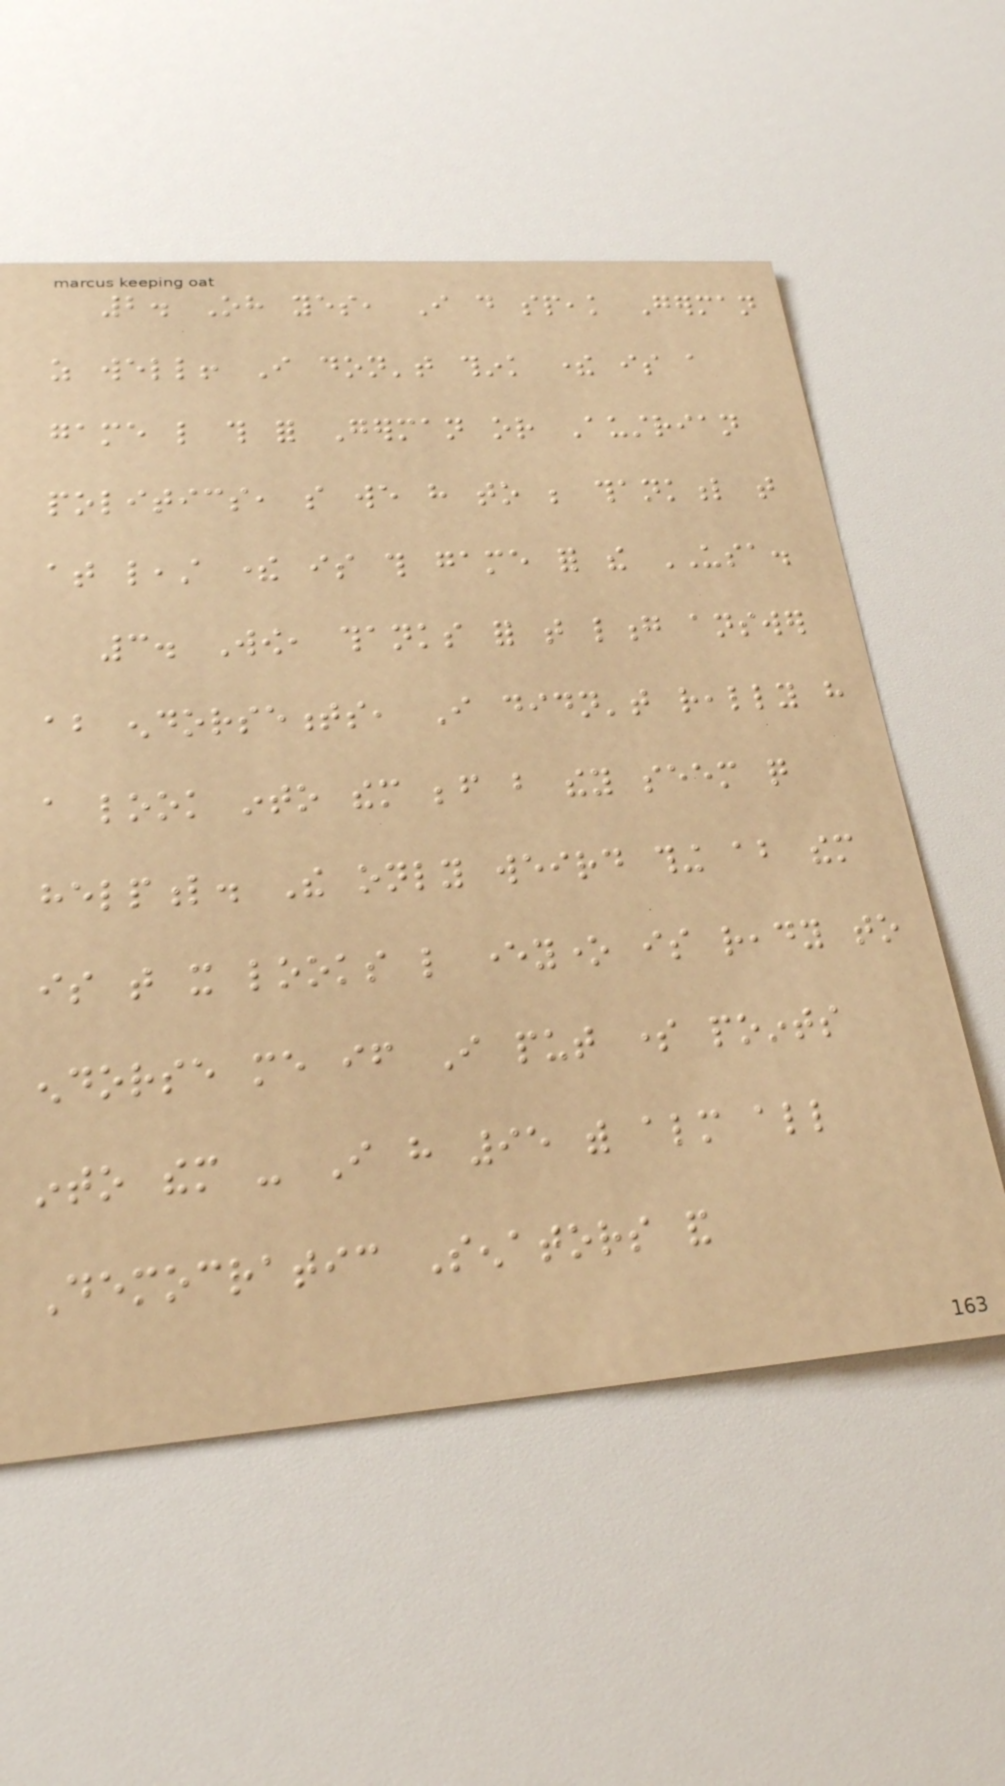2. Oh yes, I do speak German
as well! I don't think there is a
game like this for German or Austrian
politics, so we have to be thankful that
at least there is this game for the USA.
3. Wow, thanks for that long answer
about endorsements, I didn't really have
a look into them before but they seem quite
helpful. The only weird thing about them
is that it looks like everyone is ready to
endorse me if I put some points
into them - I have 95 with almost all
Democratic Senators and
